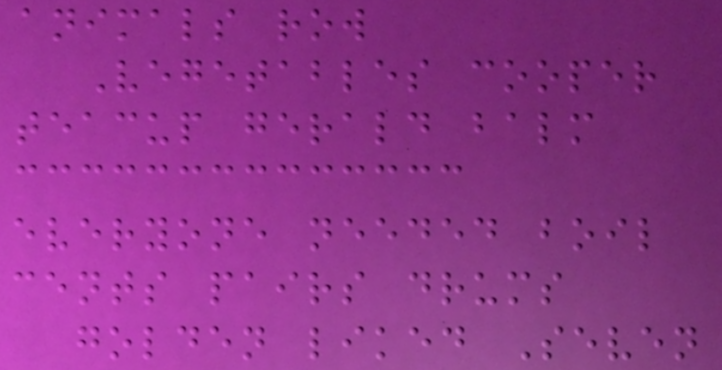animals row
Vegetables cooper
teacup gerald balm
everyone needed boil
cents pairs drums
golden liked Seven
